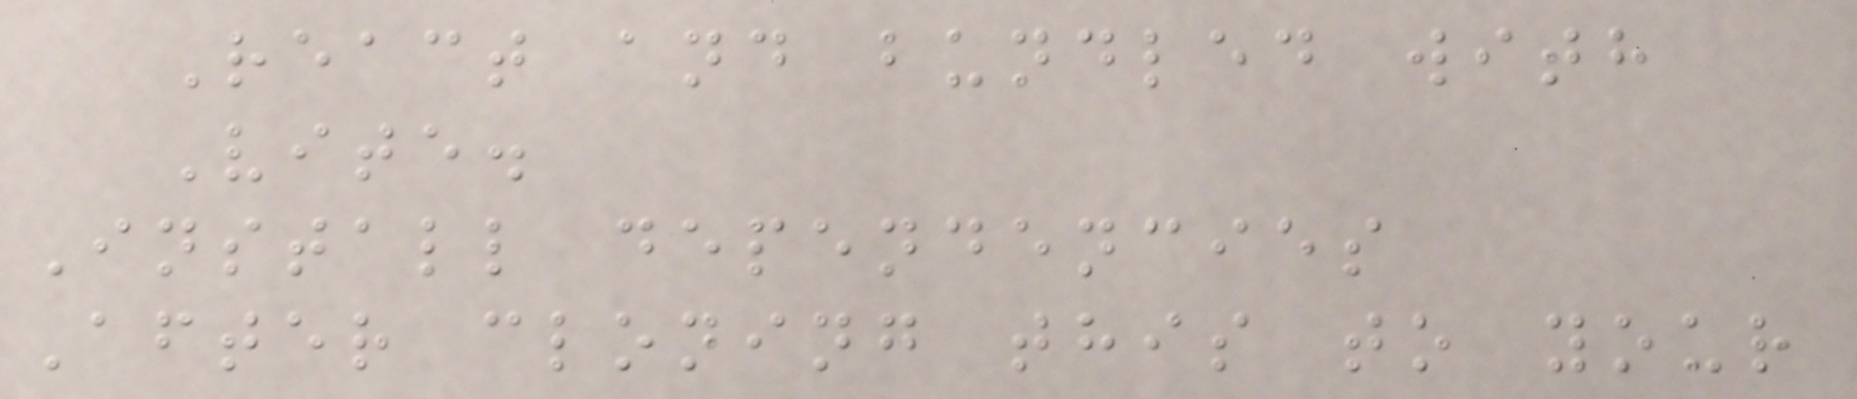React and bundled with
Vite.
Install dependencies
After cloning this to your
